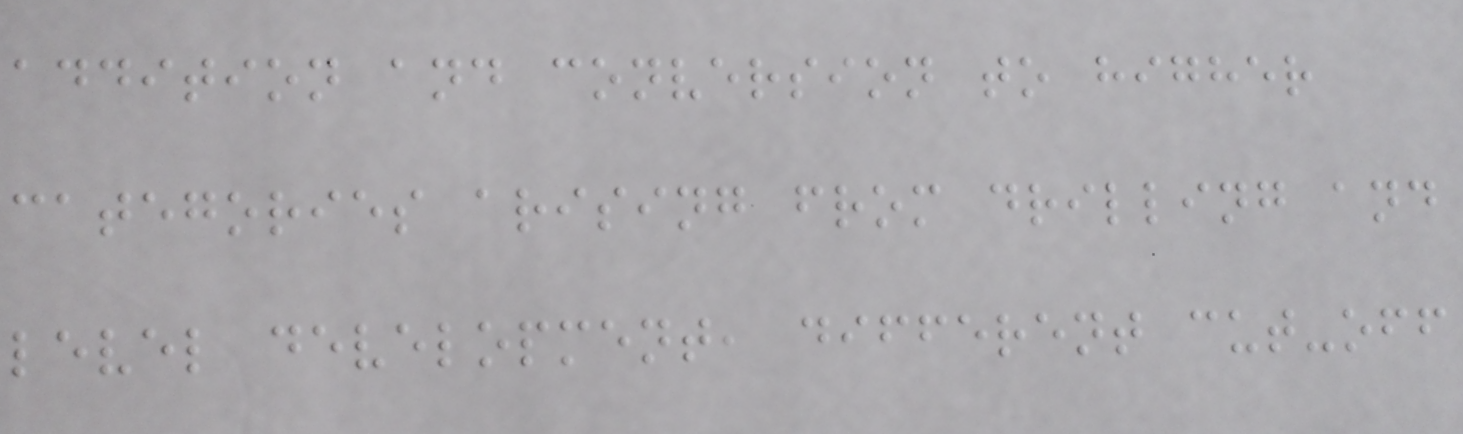addition and conversion to higher
categories arising from drilling and
level development, different cut-off
